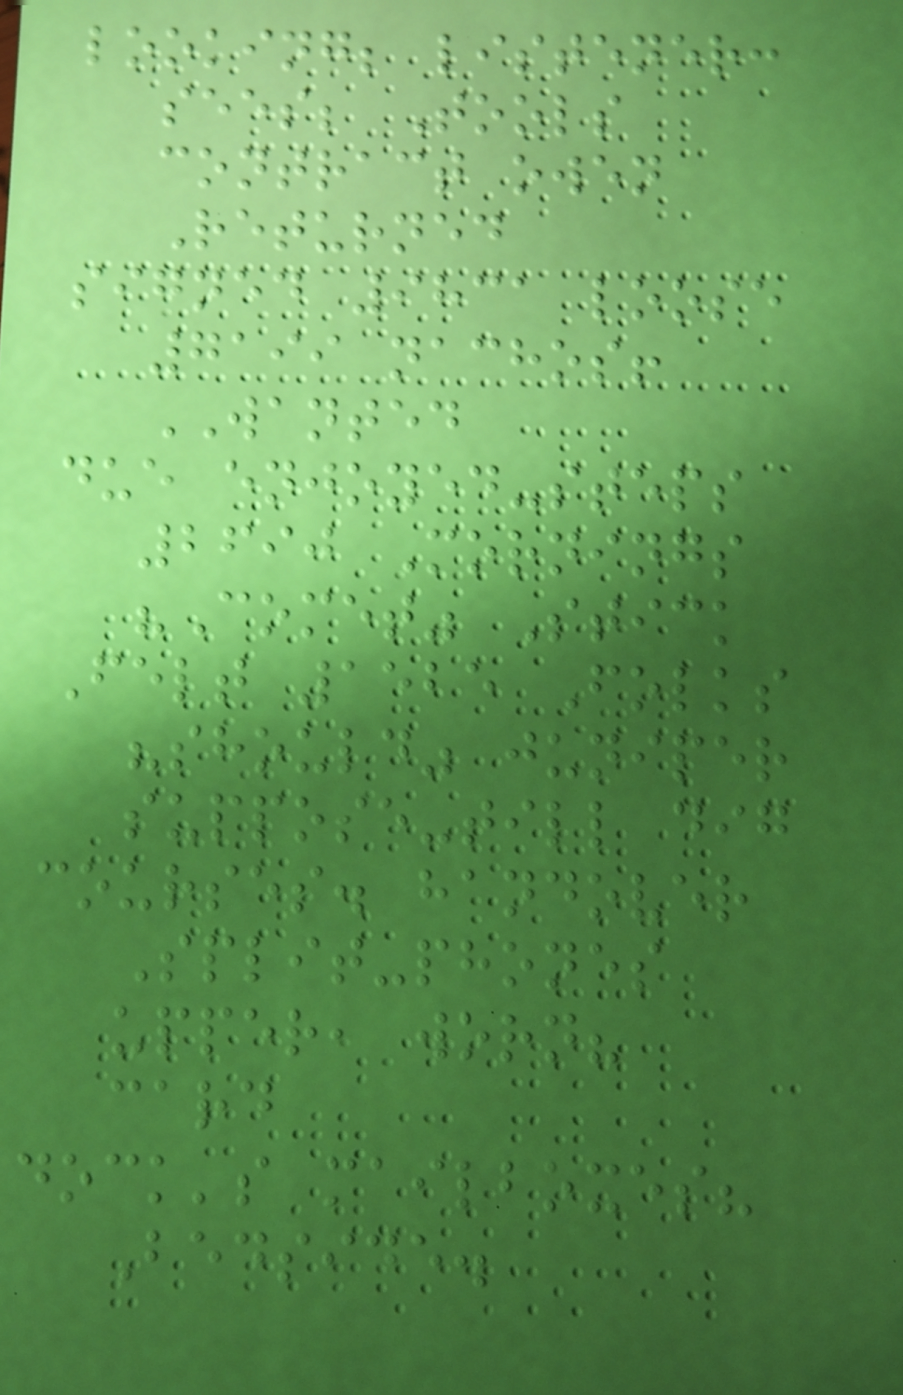looking; listener:
sees; Tools
contract owen
Returned
signed 9831 loose
7199 nachos!
WANTED
due enjoyed-steps
2690 Mornings
"Comet" Stick
Felt 1525 Folks
"should" juniper
suppose-till dig
courses. handover
Split-phones
upper, worn?
card
dock's mailboxes?
Bedside.
